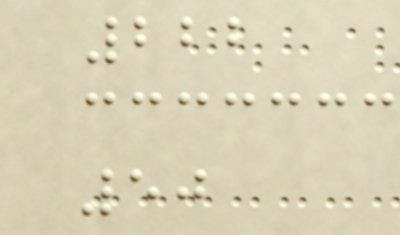222
50
